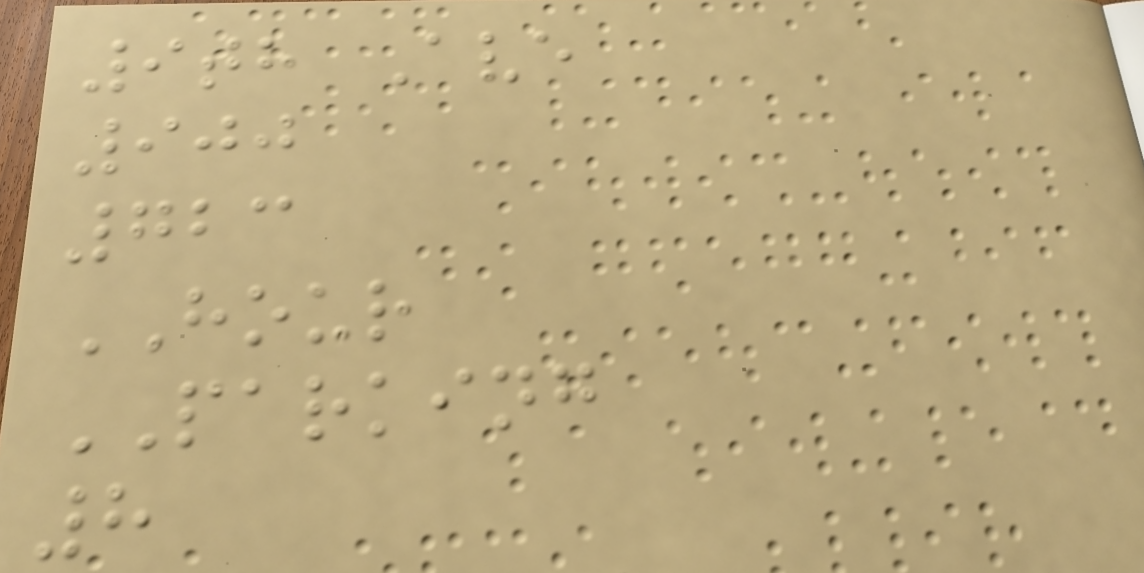9th Ave
900
723
HOUR
PARKING
8
